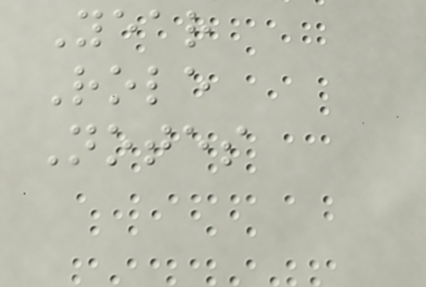Year
Role
Notes
